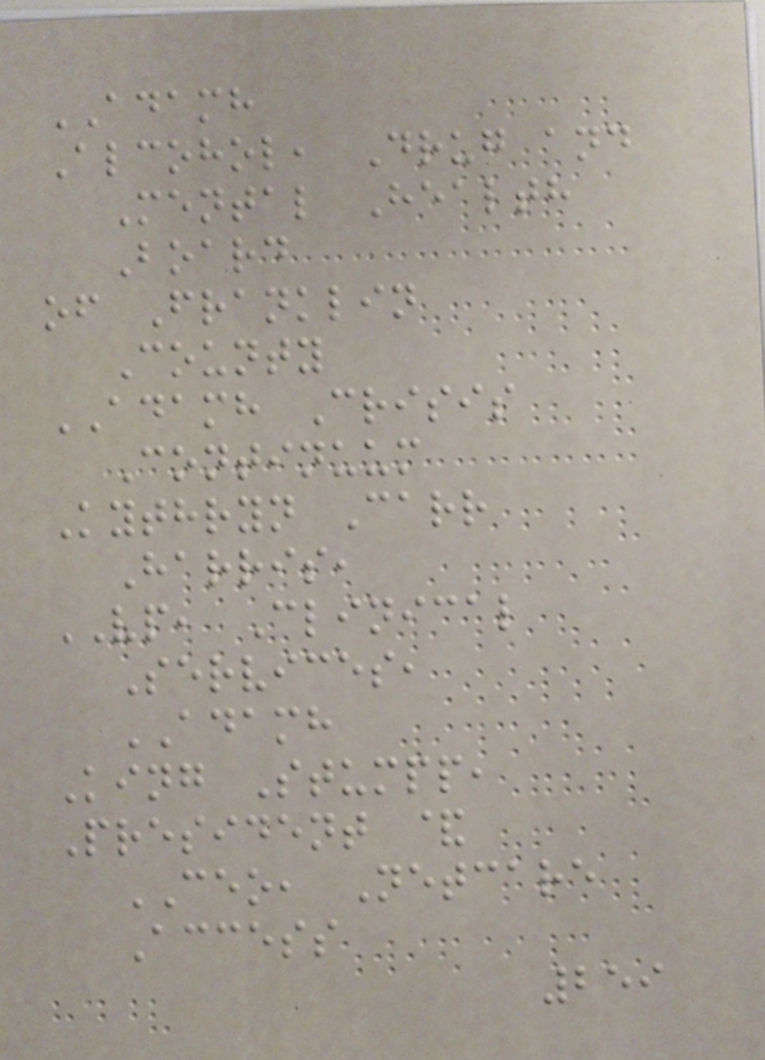ADAMH
Alcohol, Drug and
Mental Health
Board
of Franklin
County
ADAMH Crisis
Continuum
Kythryn Carr
Harris,
VP, Clinical
Services,
ADAMH
King Stumpp,
President &
CEO, Netcare
Access
259
